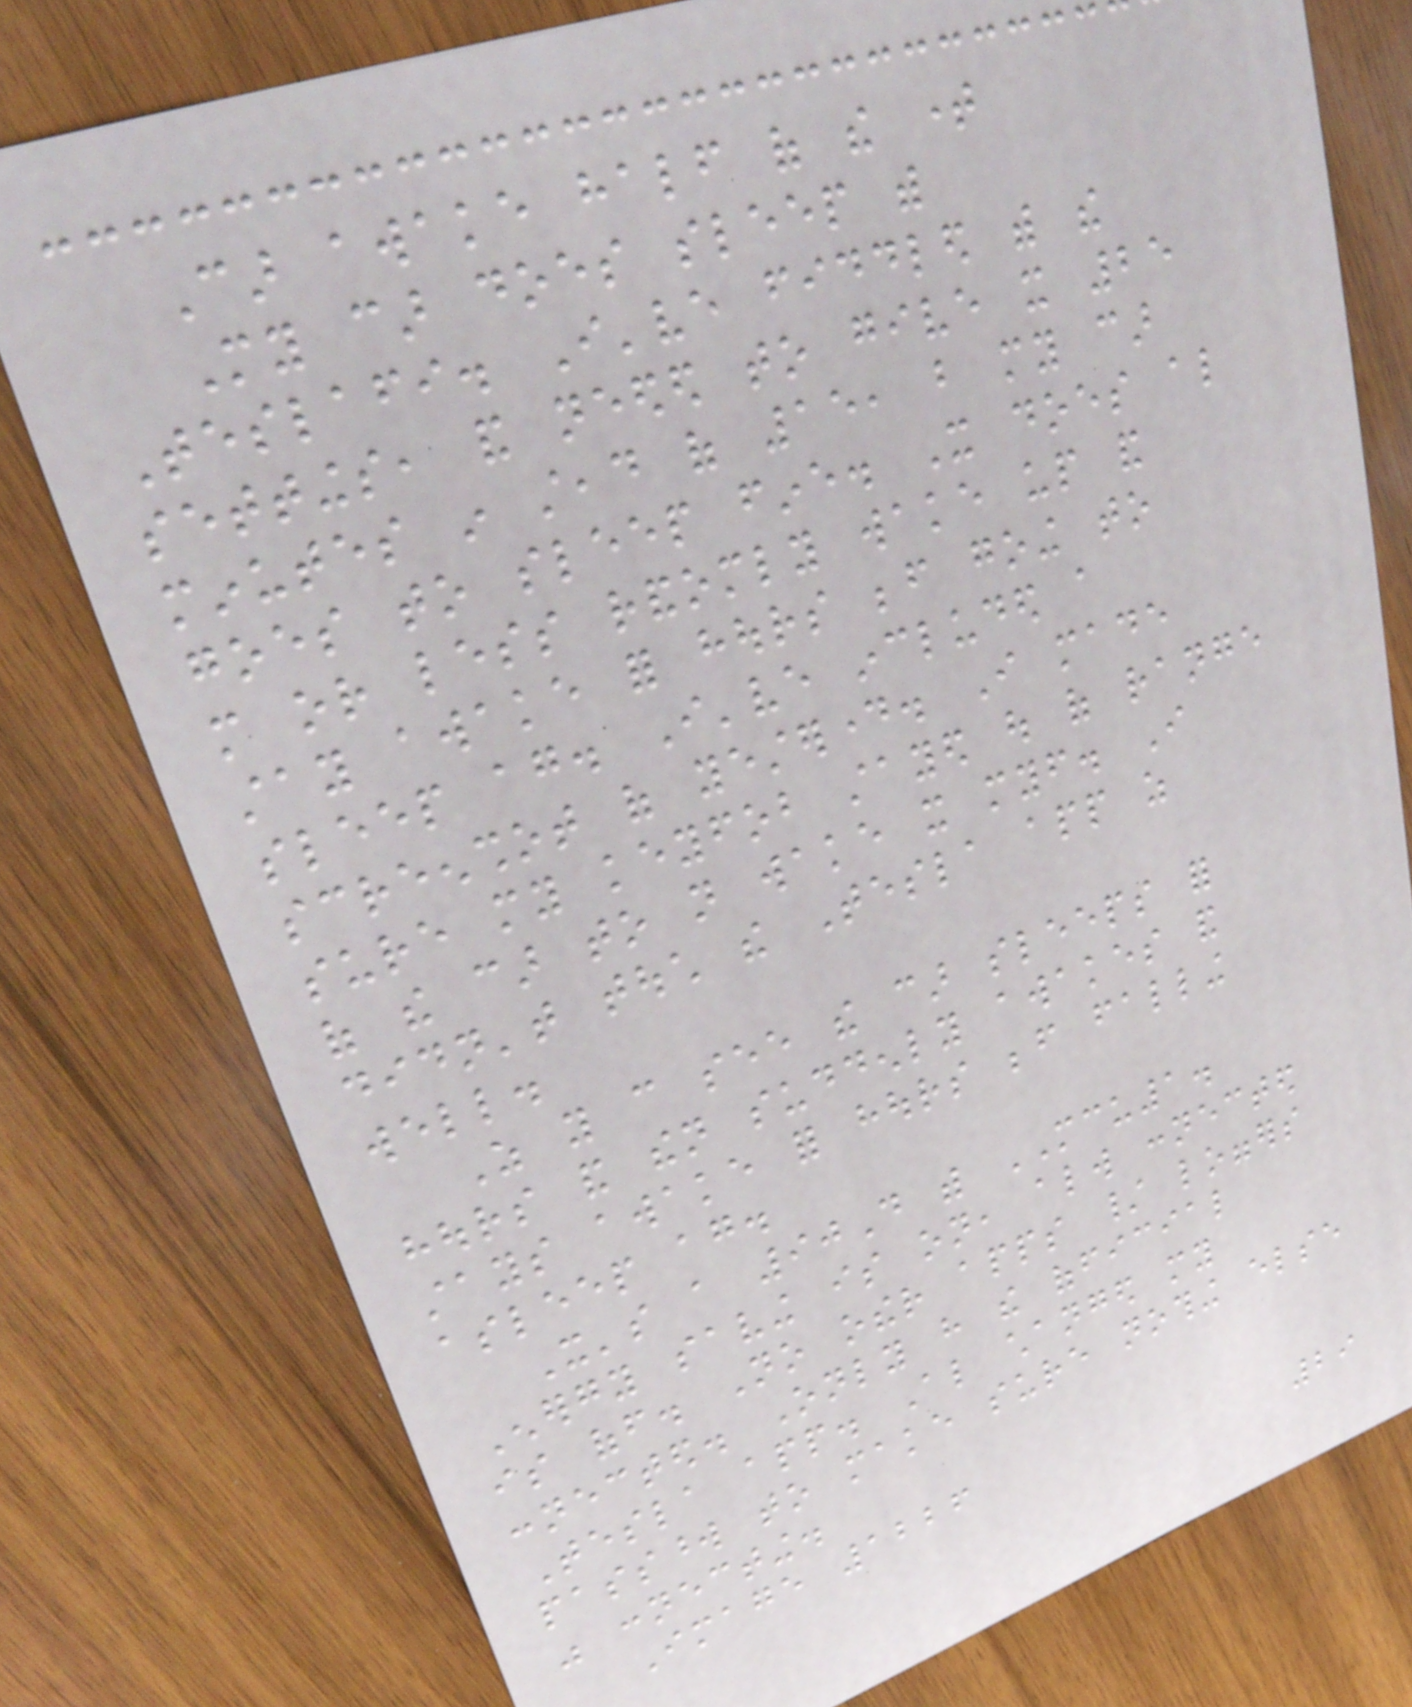Car awake half of the time
My car does sleep with
Teslafi. I've fiddled with the
settings, and needed to give it 25
minutes in stead of 15, but my car
goes to sleep fine. It does also
more or less randomly wake up and
stay awake for hours before going to
sleep again. I've included a
screenshot of yesterday. I made
sure my keyfob stayed out of range
of the car to not wake it myself. I
didn't touch the Tesla app as
well.
As you can see the car sleeps for
hours and then suddenly awakes and
stays awake for hours before falling
asleep again.
It's a 90D with MCU1.
Energy saving is on, always connected
is off. No other apps / loggers
connected. Only have the official
Tesla app. Also changed my
password to make sure nothing else
was connecting.
Image 1226
29
